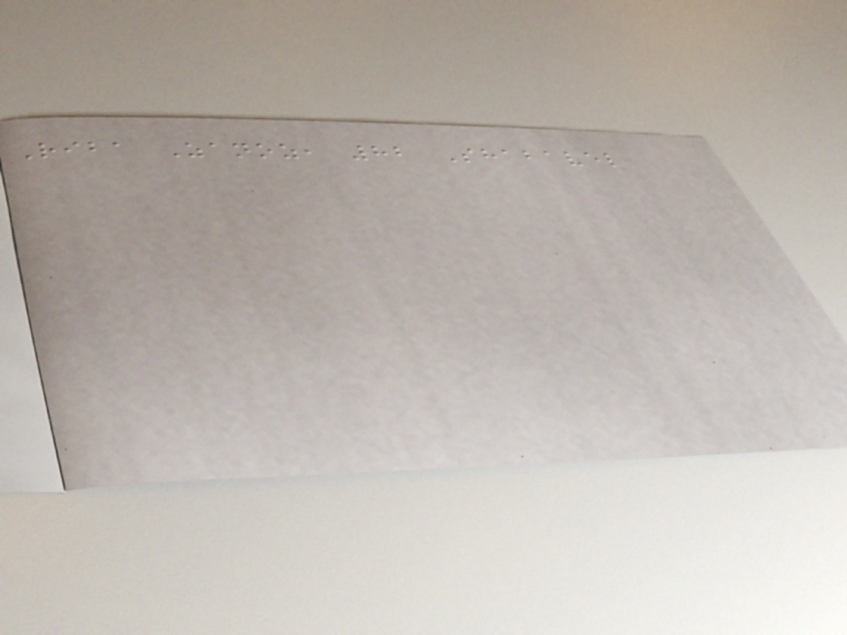Riba Zanoz, 82 Shabavel
